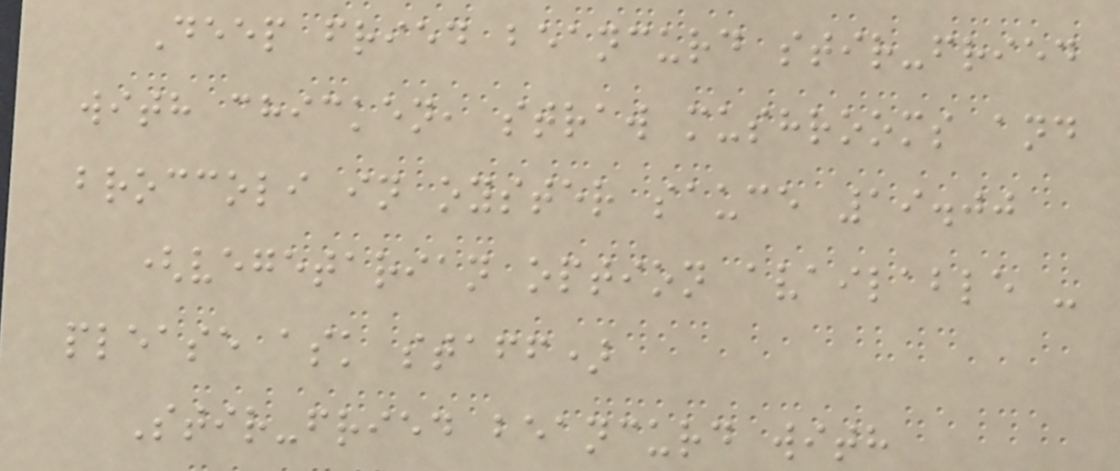Deep fried beancurd stir-fried
with chicken, straw mushrooms and
broccoli in oyster sauce 19.00
(vegetarian option available -
please ask staff)
Stir-fried beancurd with
